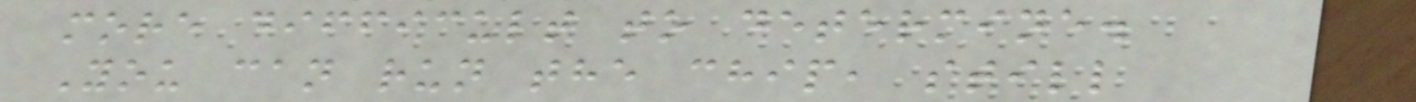more difficult to determine.
You can run the chip, still
